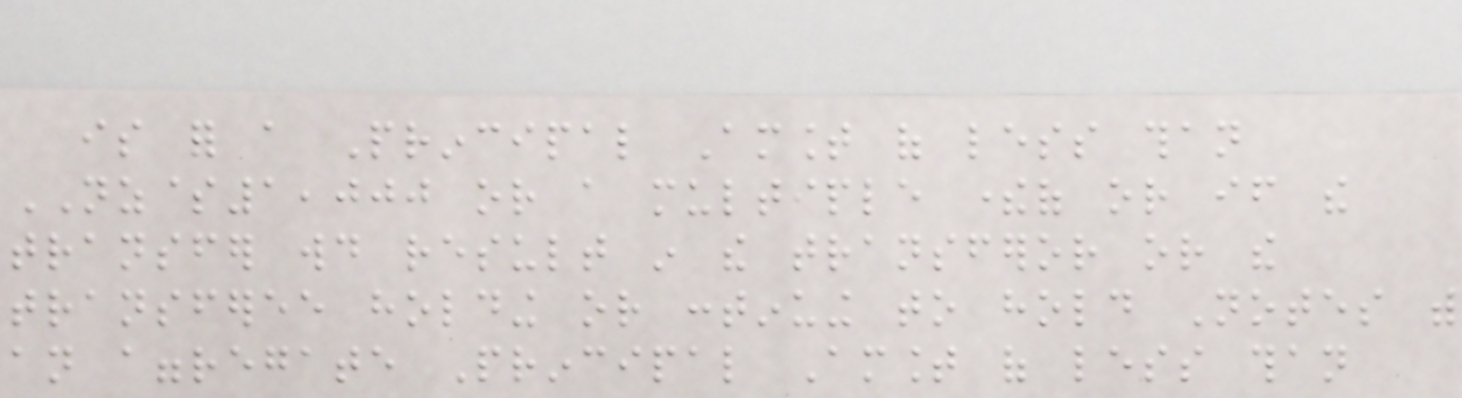is for a Principal Amount of less than
NZ$1,000 or a multiple thereof or if the
transfer would result in the transferor or the
transferee holding or continuing to hold Notes with
an aggregate Principal Amount of less than
